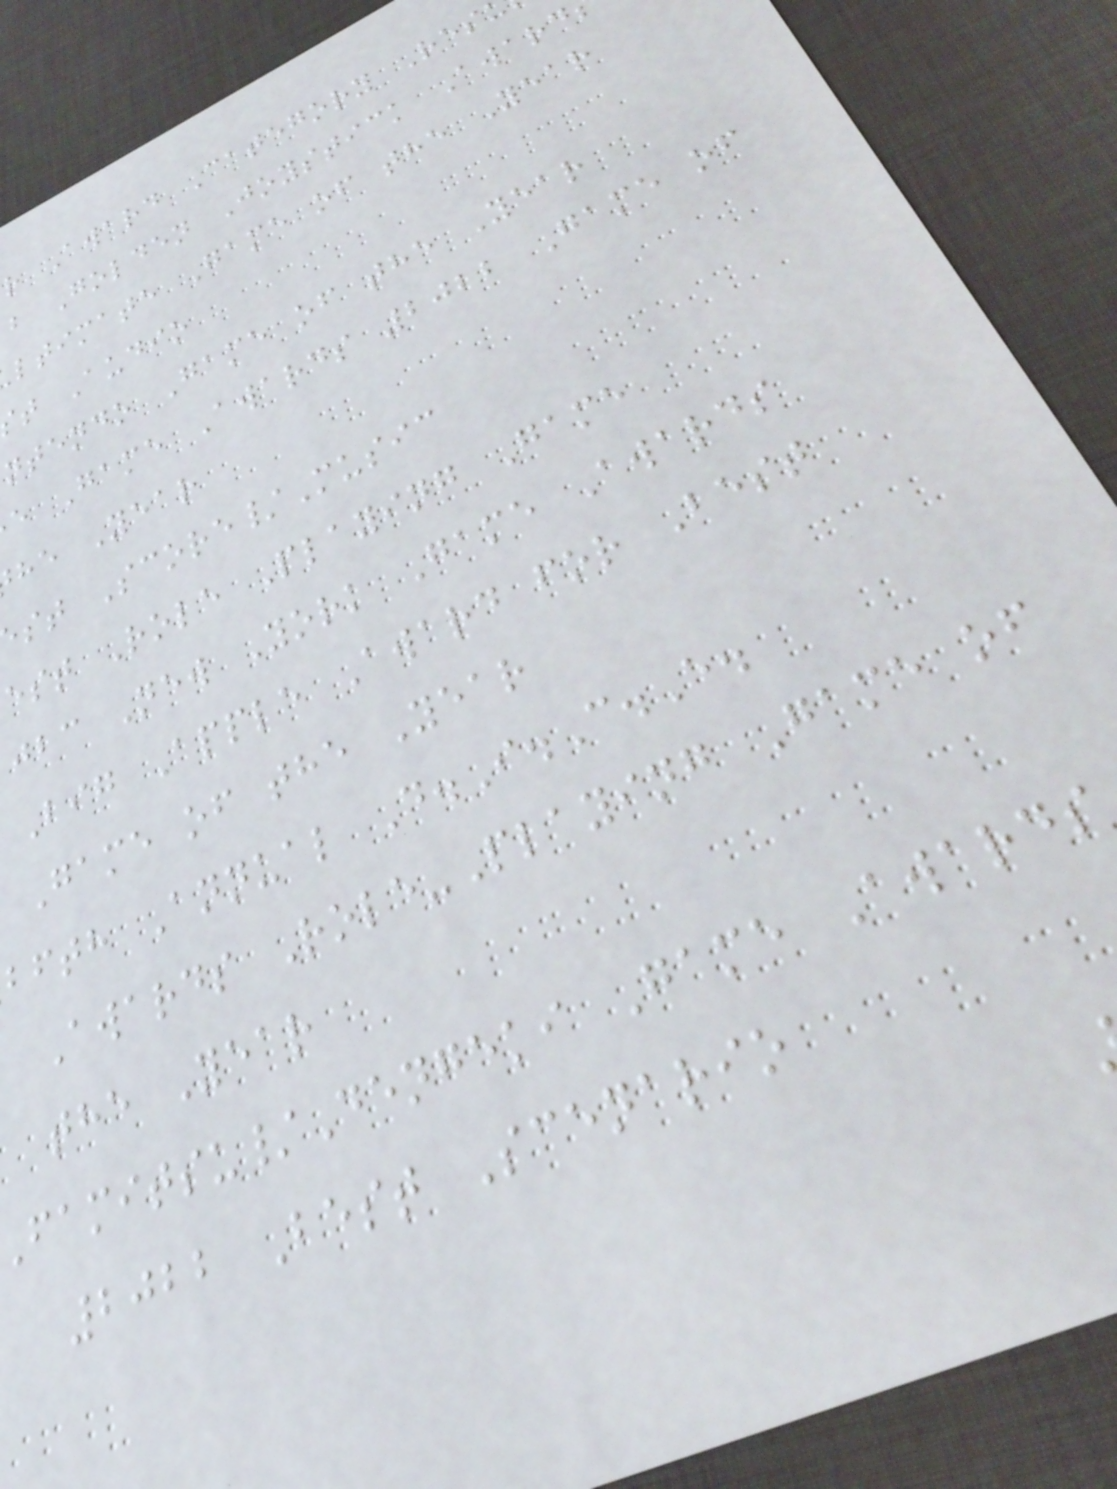r Award Category Res
b Golden Joystick Award
ltimate Game of the Year
t Audio
ntendo Game of the Year
e Game Awards 2022 Game of
he Year
st Score/Music
est Role Playing Game
jbc New York Game Awards
Big Apple Award for Best
Game of the Year
bfth Annual D.I.C.E.
Awards Role-Playing Game of
the Year
amitsu/Dengeki Game Awards
2022 Best Scenario
